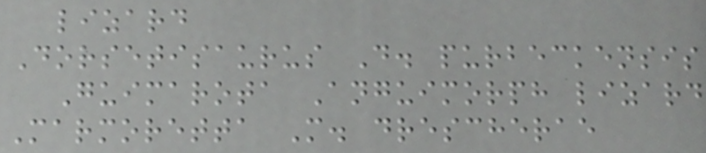lizard
Dorsetisaurus D. purbeckensis
Guimarota Anguimorph lizard
Marmoretta M. drescherae
